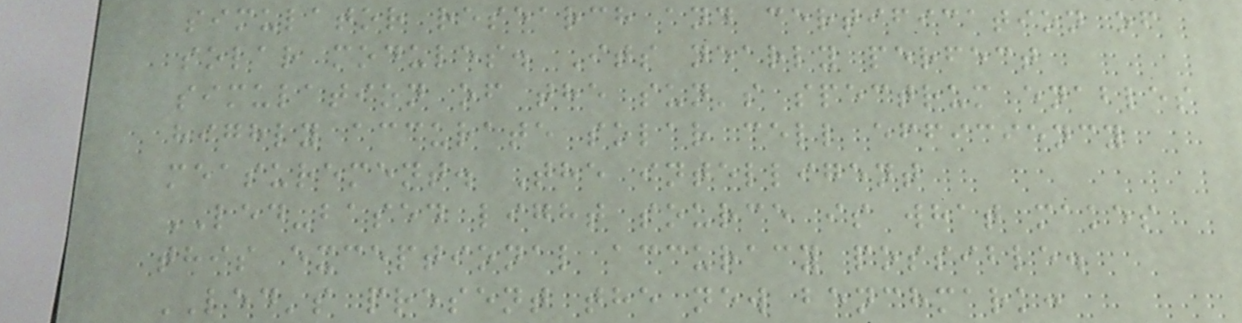simulator research and certification of
solar modules. Its nearly perfect
simulation of the sun's spectrum enables
highly accurate solar cell efficiency
measurement. The intelligent
LED-based light source is what makes
this exceptional accuracy possible.
LED's present the new benchmark:
